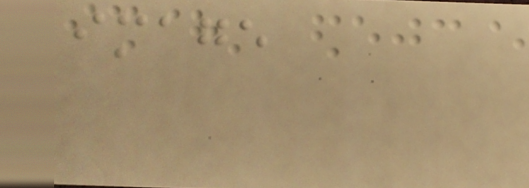image
